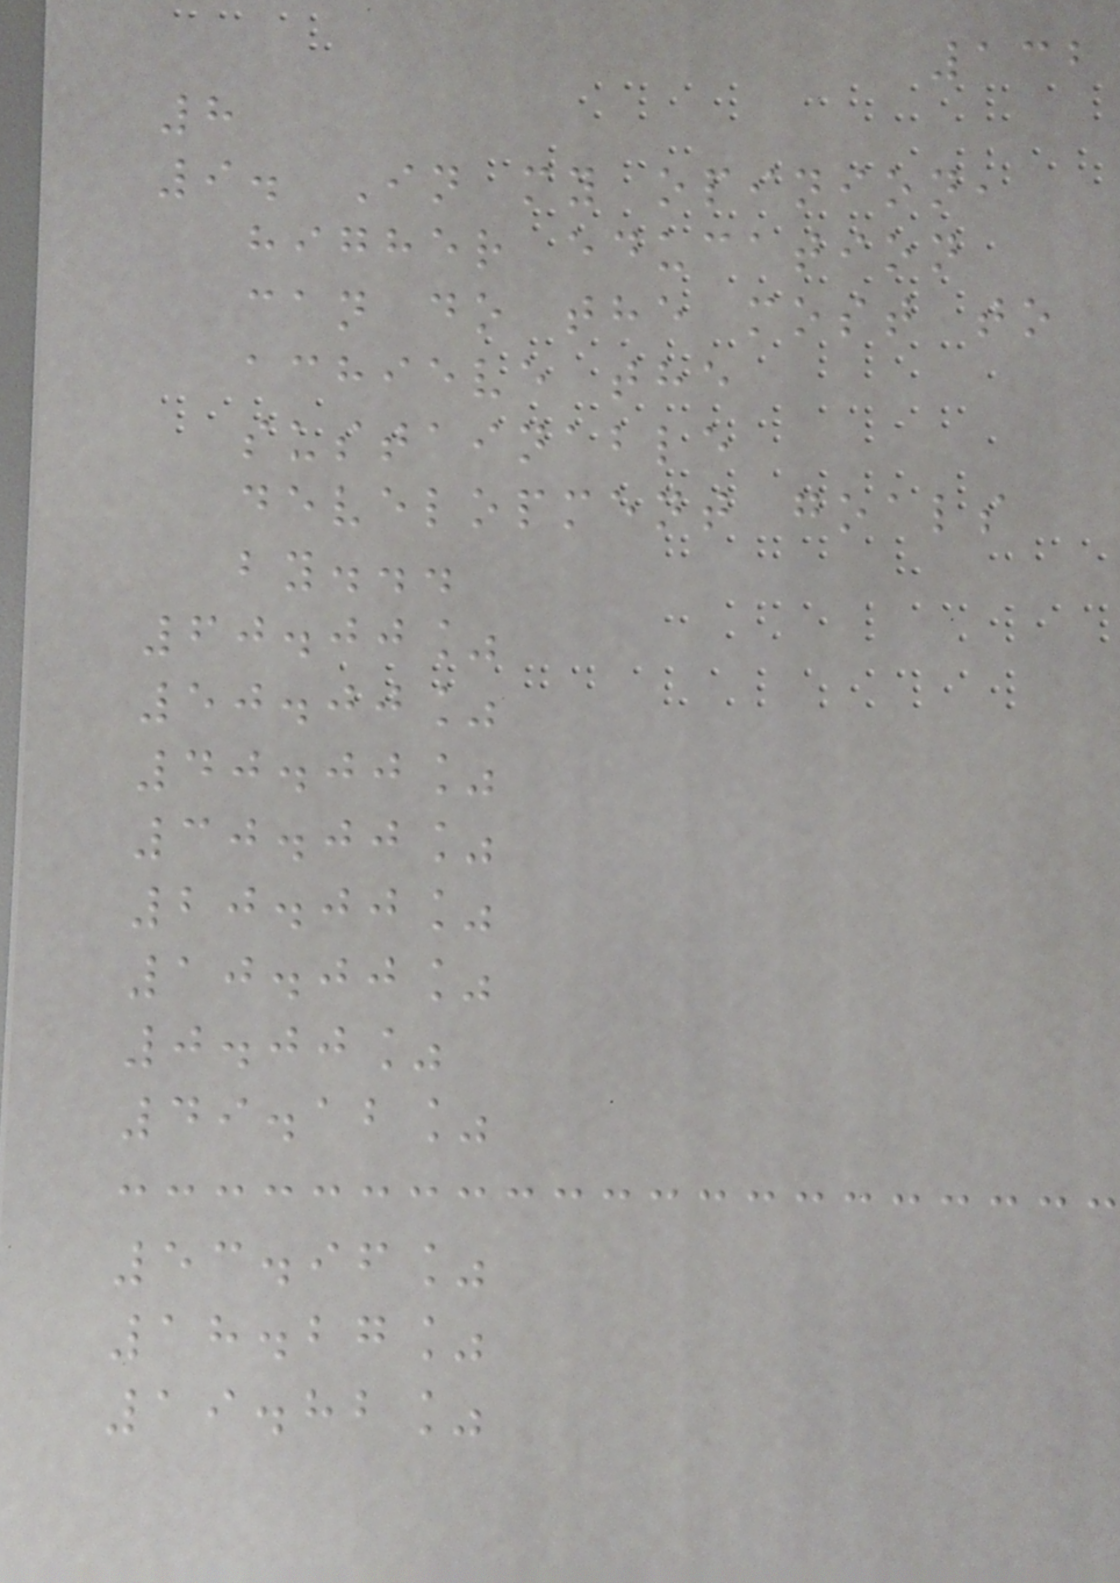132
8
9. In my opinion,
higher education
can do the most to
achieve the
sustainable
development goals
by...
60.00%
50.00%
40.00%
30.00%
20.00%
10.00%
0.00%
49.12%
53.96%
18.27%
19.82%
